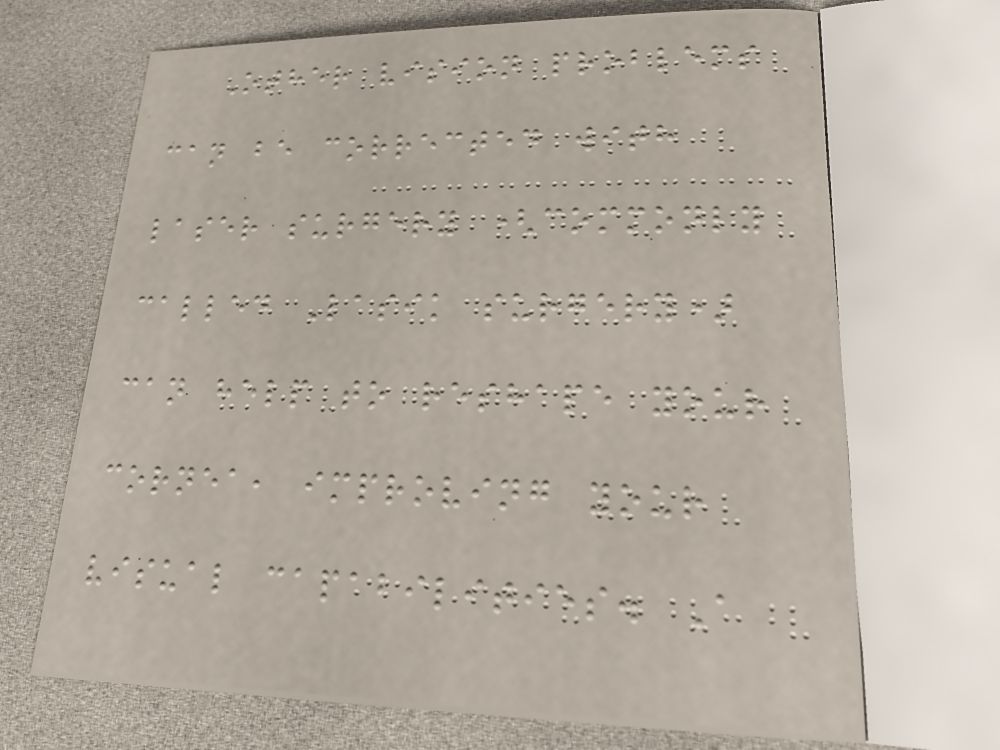Other vision problems
can be corrected with
laser surgery (commonly
called Lasik surgery)
can help to reshape your
cornea, improving your
visual capabilities. A
